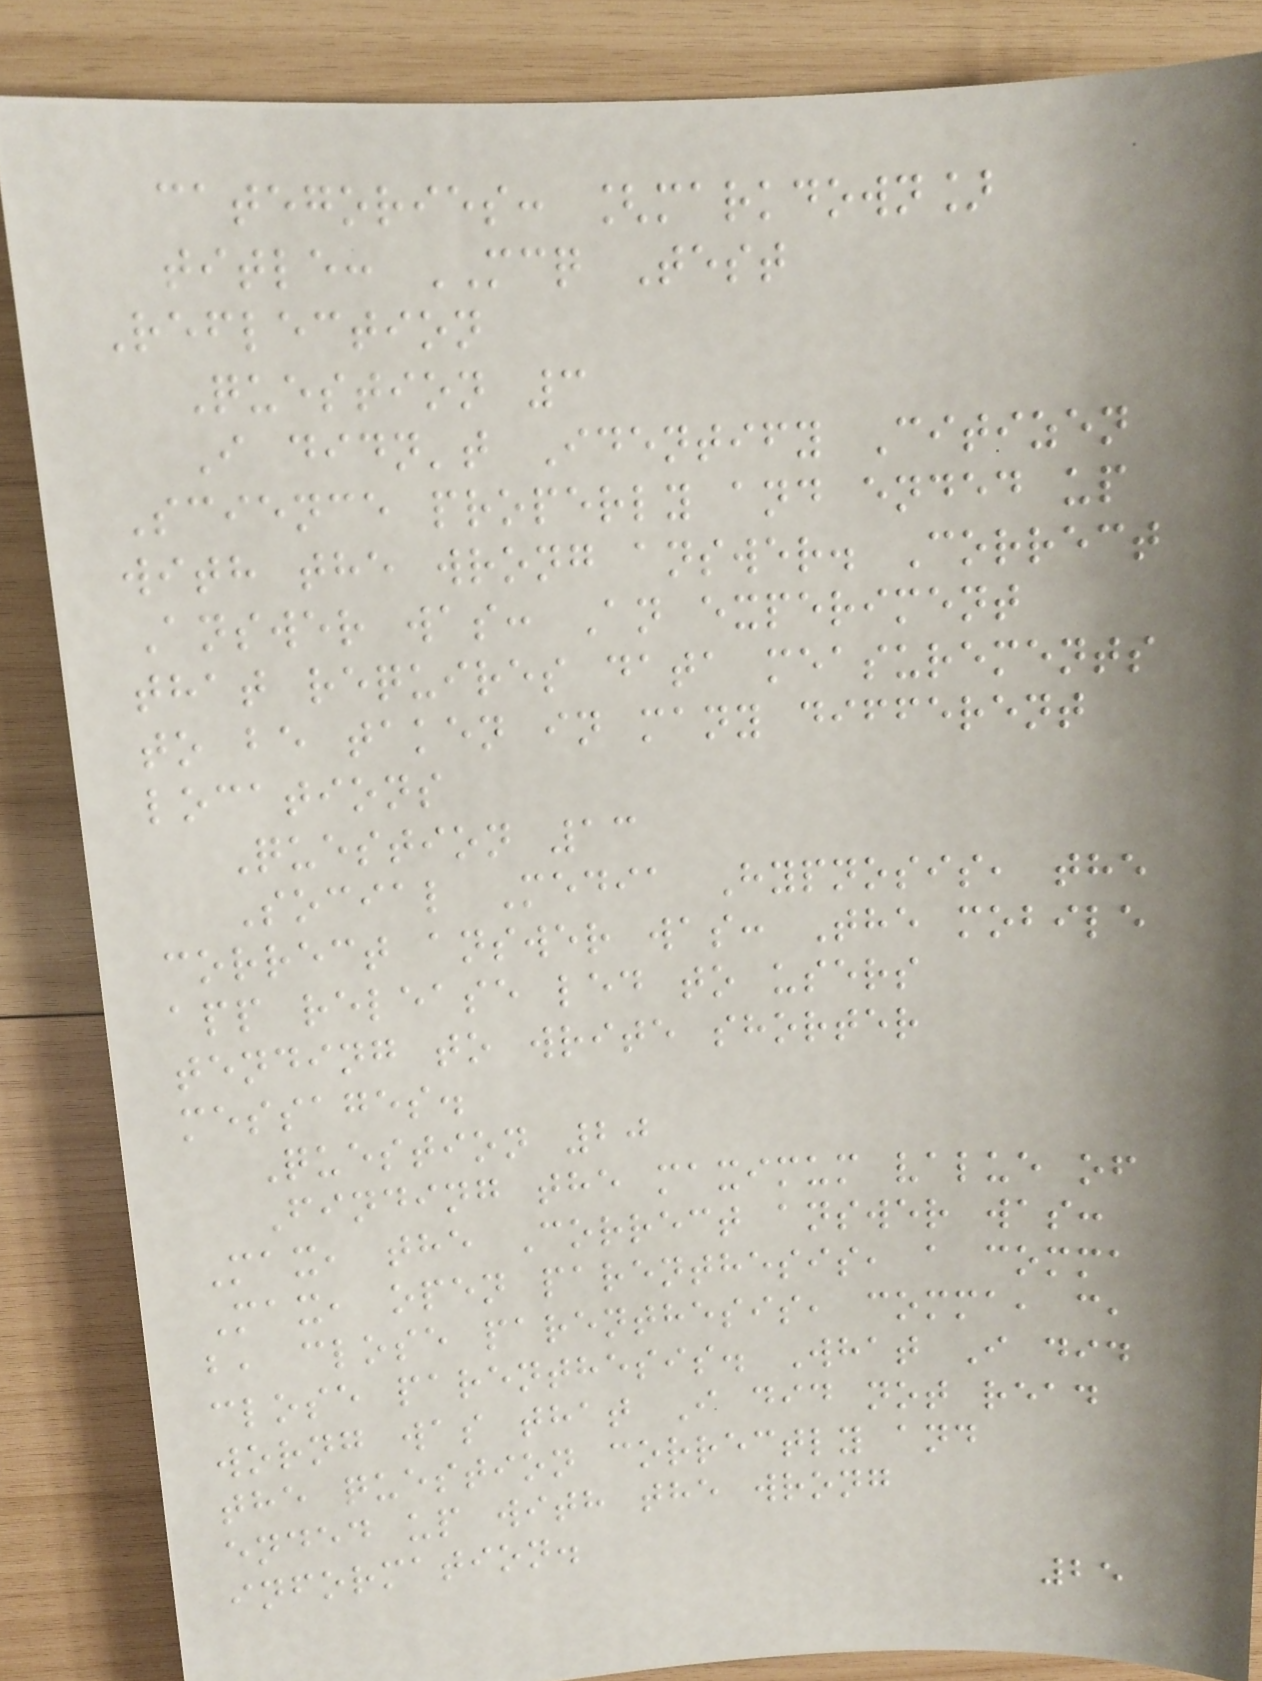categories: [markdown]
title: MCQ Test
Reflection
Question 3
I didn't Identify Citizen
Science properly and ended up
with the wrong answer. Correct
Answer was: An experiment
that requires data measurements
to be taken in many different
locations
Question 13
Social Media Hypnosis, the
correct answer was: The mobile
app release led to users
tending to write shorter
messages.
Question 20
Finding the maximum value of
Max, the Correct answer was:
Max, open parenthesis, a comma
b, close parenthesis, comma, c,
close parenthesis. What I did
worng was that I did not read
the question correctly and
ended up with the wrong
information.
25
